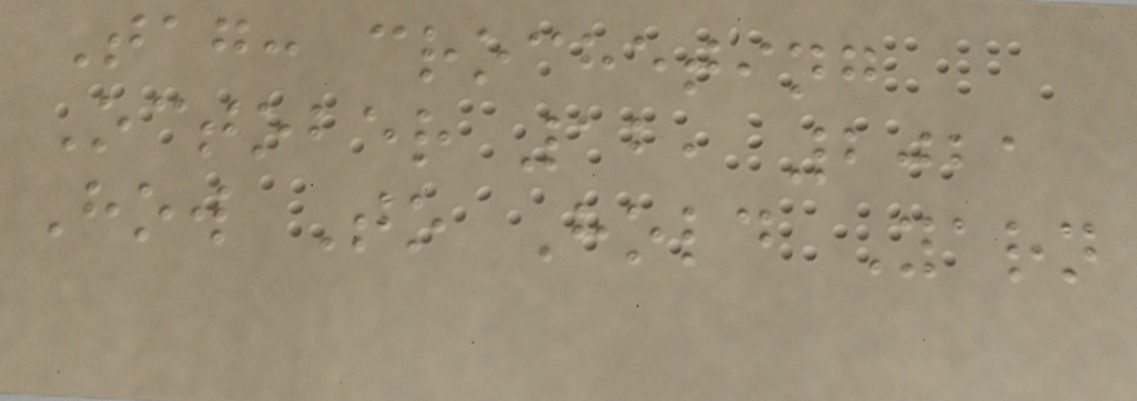Tag: crocheting
October 12, 2021
How To Hold Yarn
